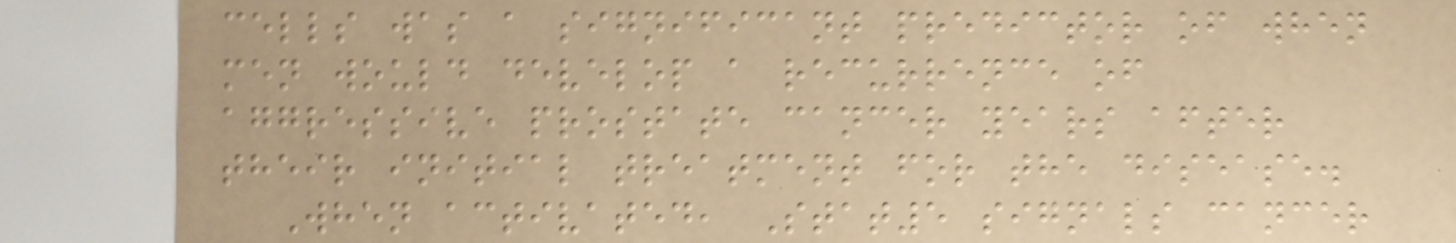cells was a significant predictor of when
men would develop a recurrence of
aggressive prostate cancer years after
their initial treatment for the disease.
When activated, Stat5 signals cancer
